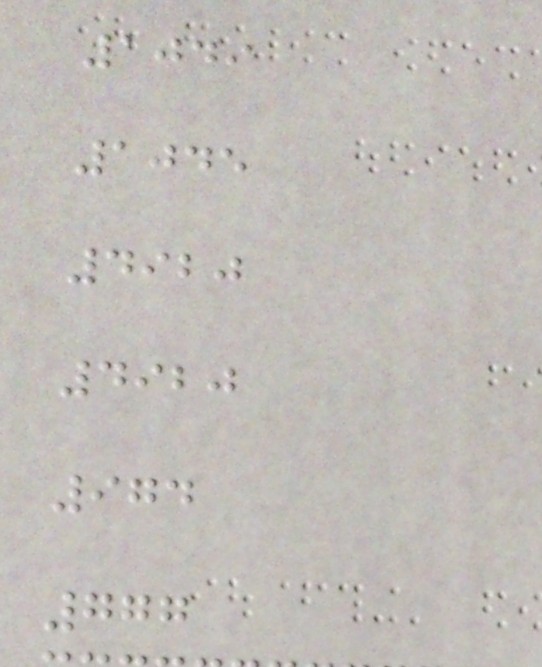1049
1045
4920
4920
974
777
